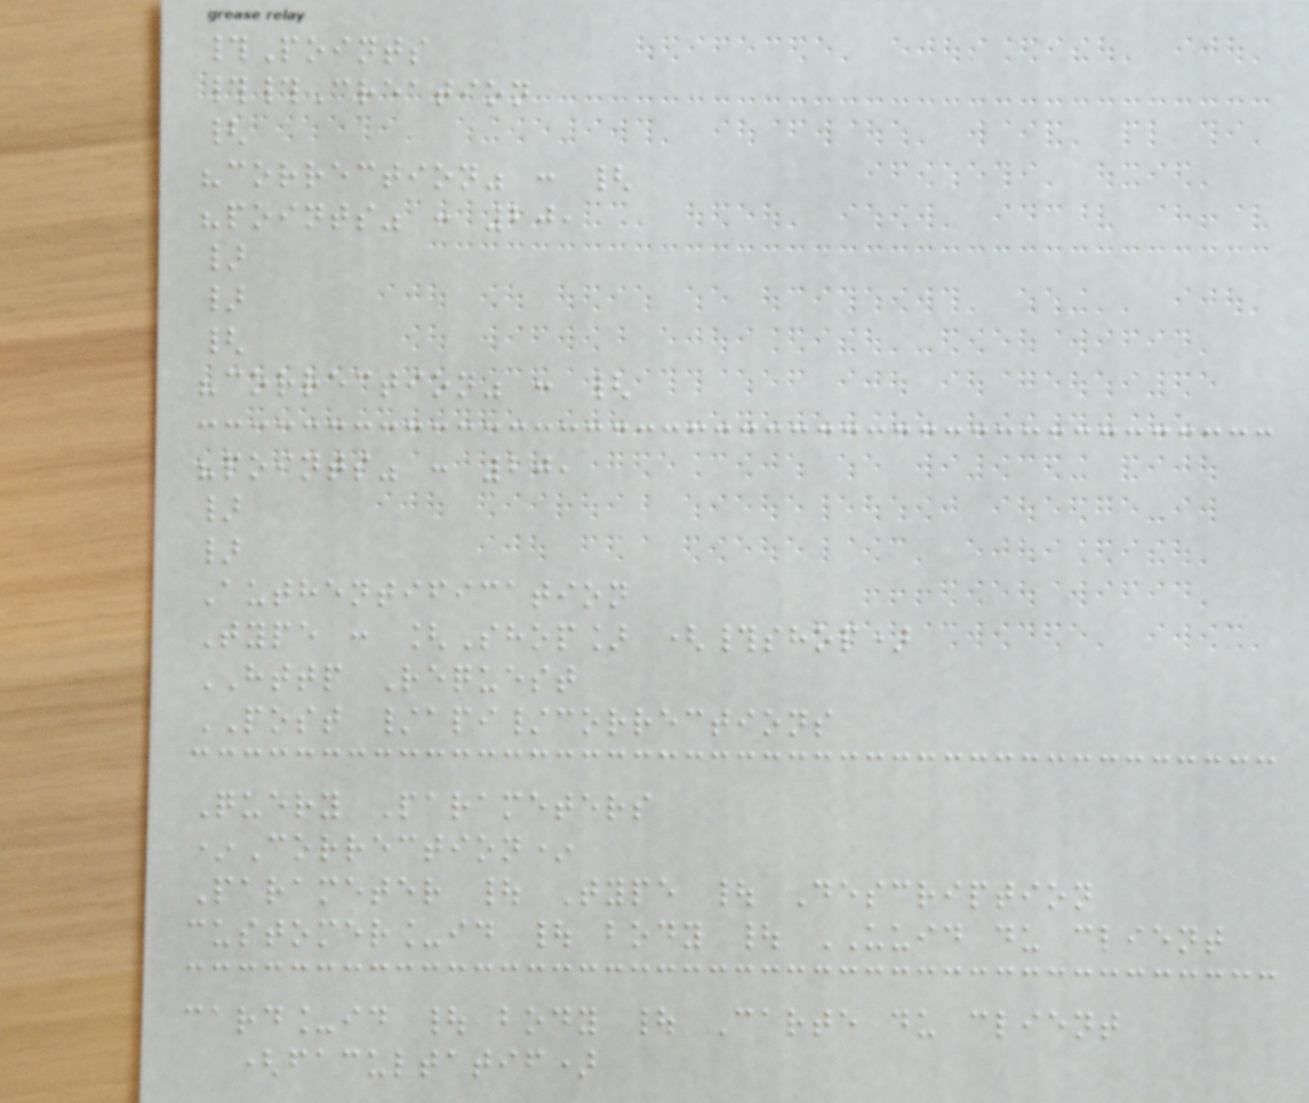#Points
##Creation
{
"correction" : {
"points" : 20,
}
}
{
"correction" : {
"points" : 20,
}
}
Authentification
Type : [Shop] (#shop)
HTTP Request
POST /api/corrections
Query Parameters
*Correction*
Parameter | Type | Description
customer_id | body | UUID du client
card_id | body | Carte du client
(facultatif)
